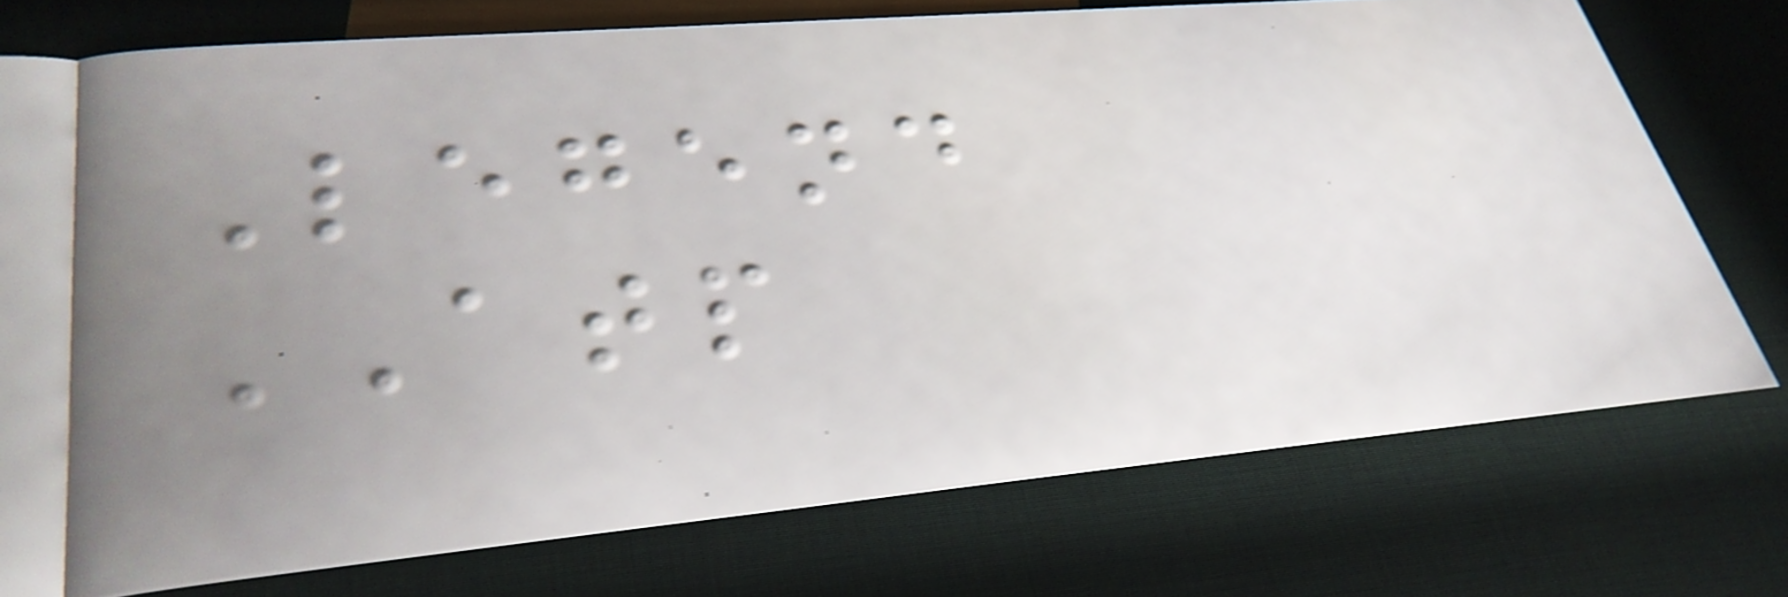Legend
ATP
